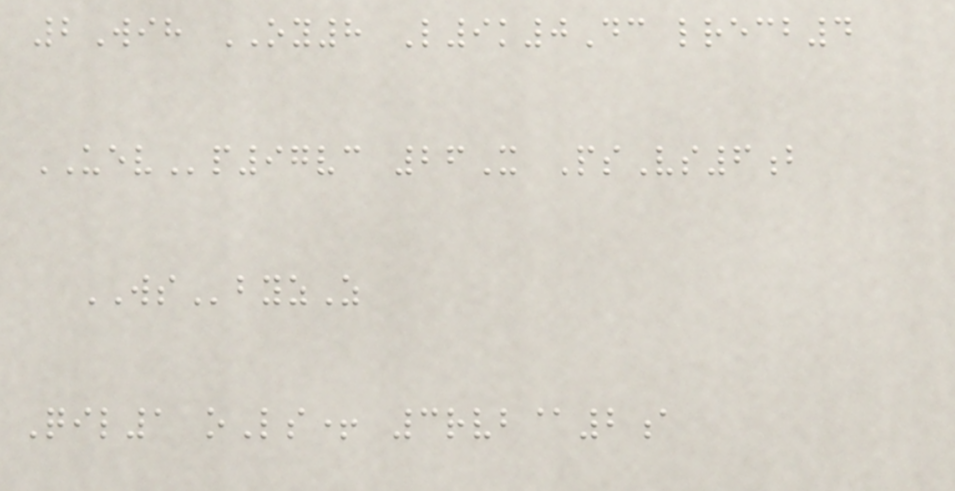2Wih OY8 L9k0Dc lrecb4
UEVp97vc 26X PsVs6b
WSbyzZ
Qil1 oLs+ 3rvb@2a
